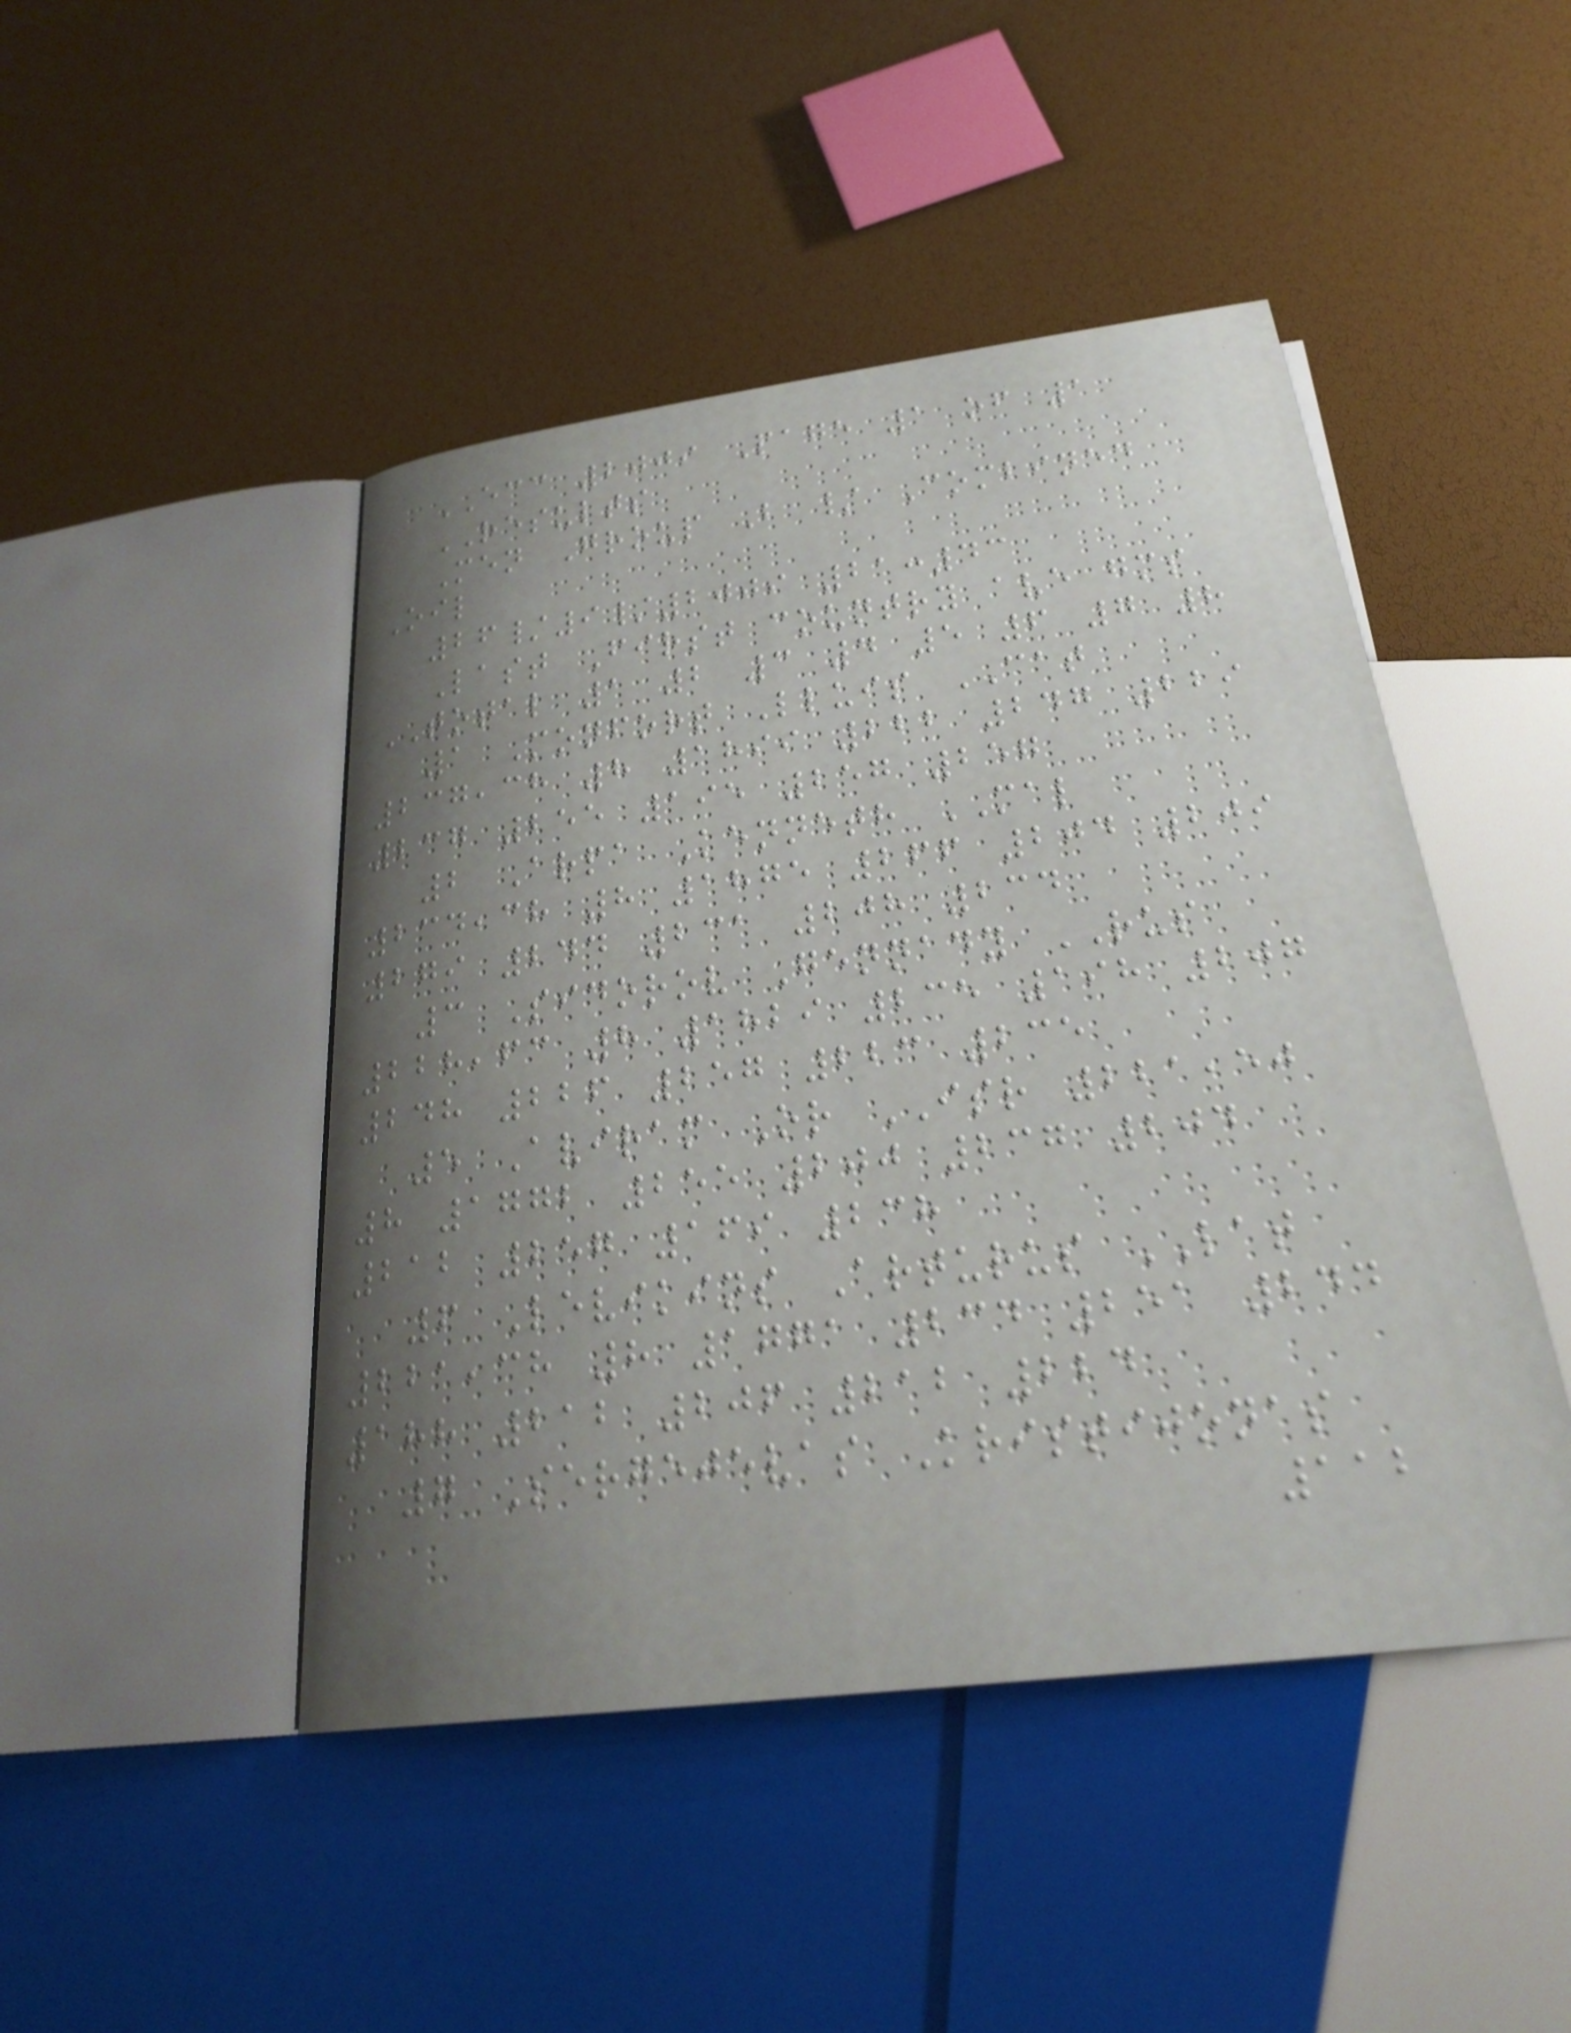ECC 2009 Page 1 of 1
RESULTS
Men Group B / Combined
Oil
26/9/2009 21:43
Last First country ave gms
TOTAL 1 2 3 4 5 6 7 8
1 Monfort Lluis CAT
237,38 8 1899 222 247 229
237 255 195 257 257
2 Arpa Kenneth MAL
234,38 8 1875 266 204 209
279 244 231 208 234
3 Sidorov Gennady RUS
228,63 8 1829 235 198 207
248 226 257 223 235
5 Aviram Or ISR 221,50
8 1772 255 200 237 204
212 257 169 238
6 Levikins Arturus LAT
221,38 8 1771 234 251 244
188 212 206 212 224
7 Sergejevas Kristijonas
112
